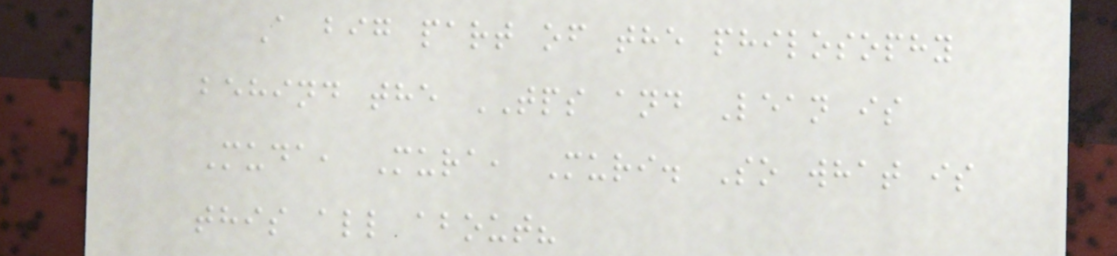A big part of the philosophy
behind the TPS and Lean is
Muda, Mura, Muri. So what is
this all about?
